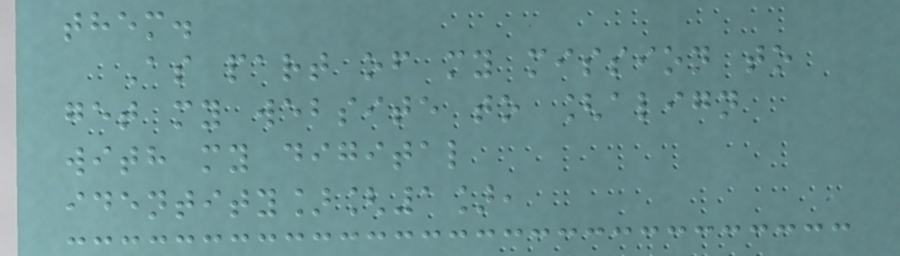them.
As part of my mission to
get my website to [align
with my digital
identity][1],
